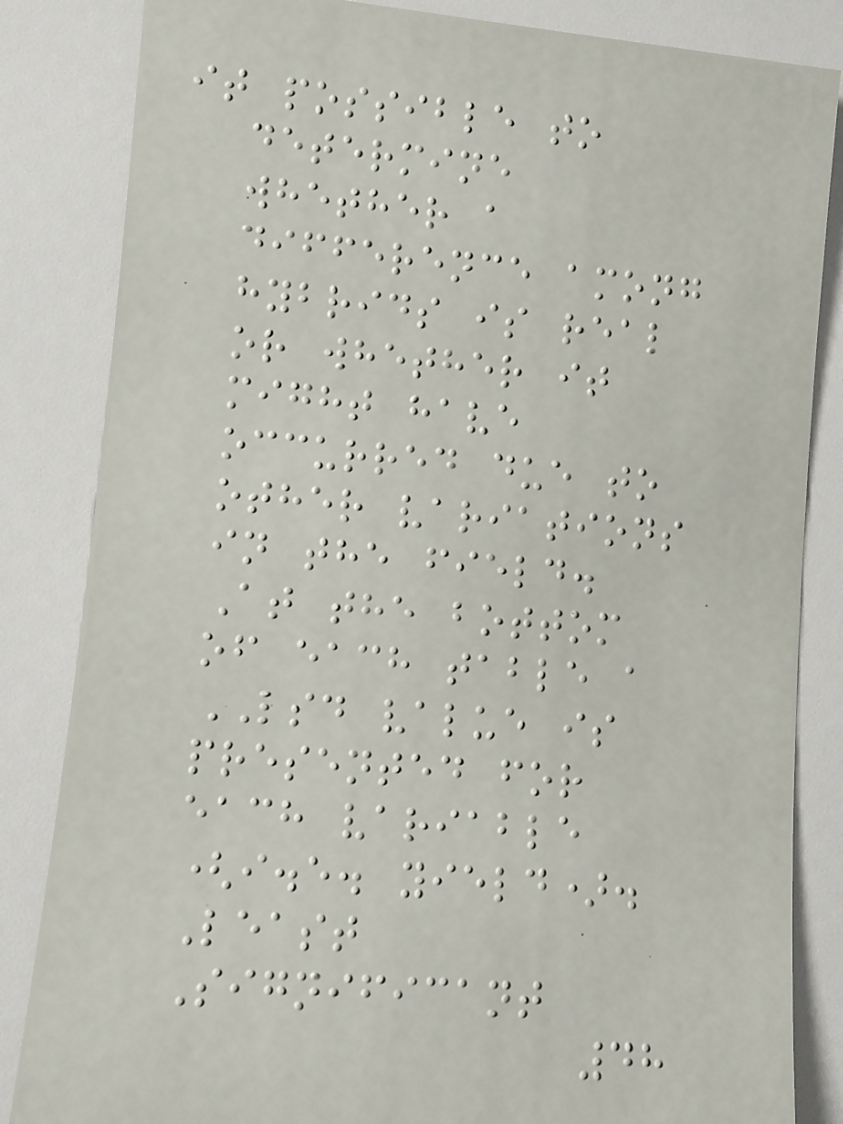it possible to
determine
whether a
difference among
hybrids is real
or whether it
might have
occurred due to
other variations
in the field.
At the bottom
of each table a
LSD value is
presented for
each variable
(i.e. yield).
Least
Significant
48
